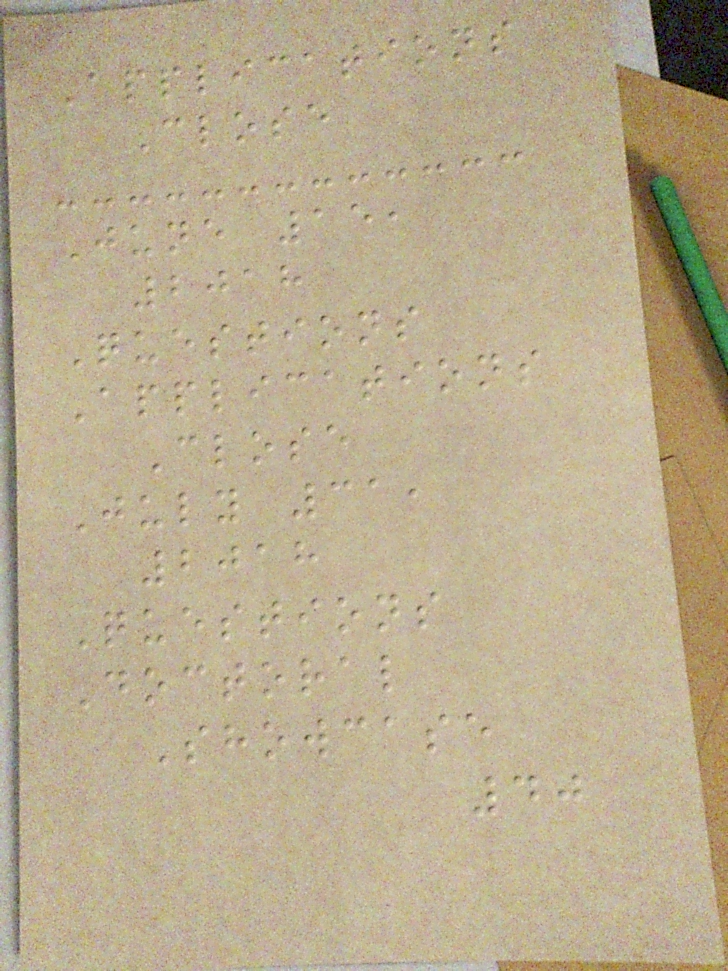Applications
Close
June 15,
2018
Questions
Applications
Close
July 31,
2018
Questions
Doctoral
Showcase
40
